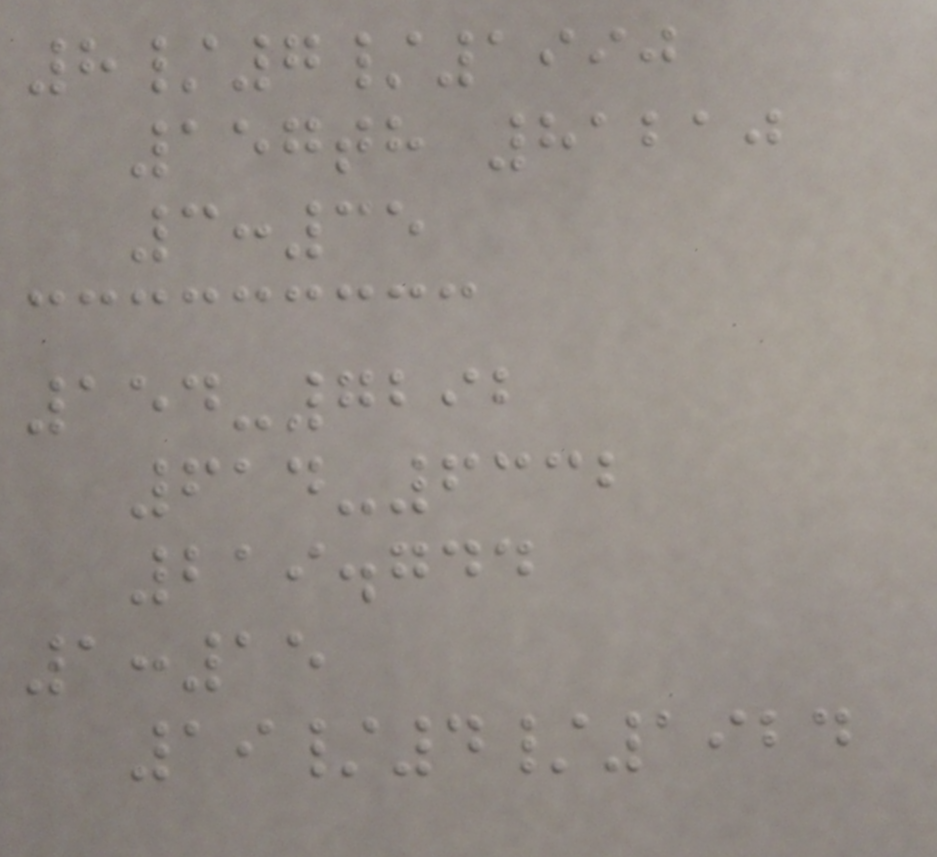8/7/1990
157th 81210
3:35
154-7292
614-6332
219.744
1:15
19/4/1924
